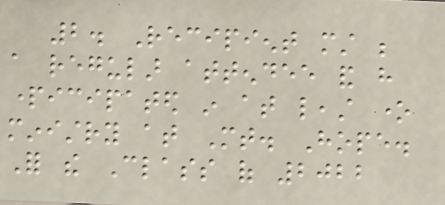2. Recipient must be
a regular attendee and have
participated in at least one
ministry at Mt. Hope.
For the Class of 2022
